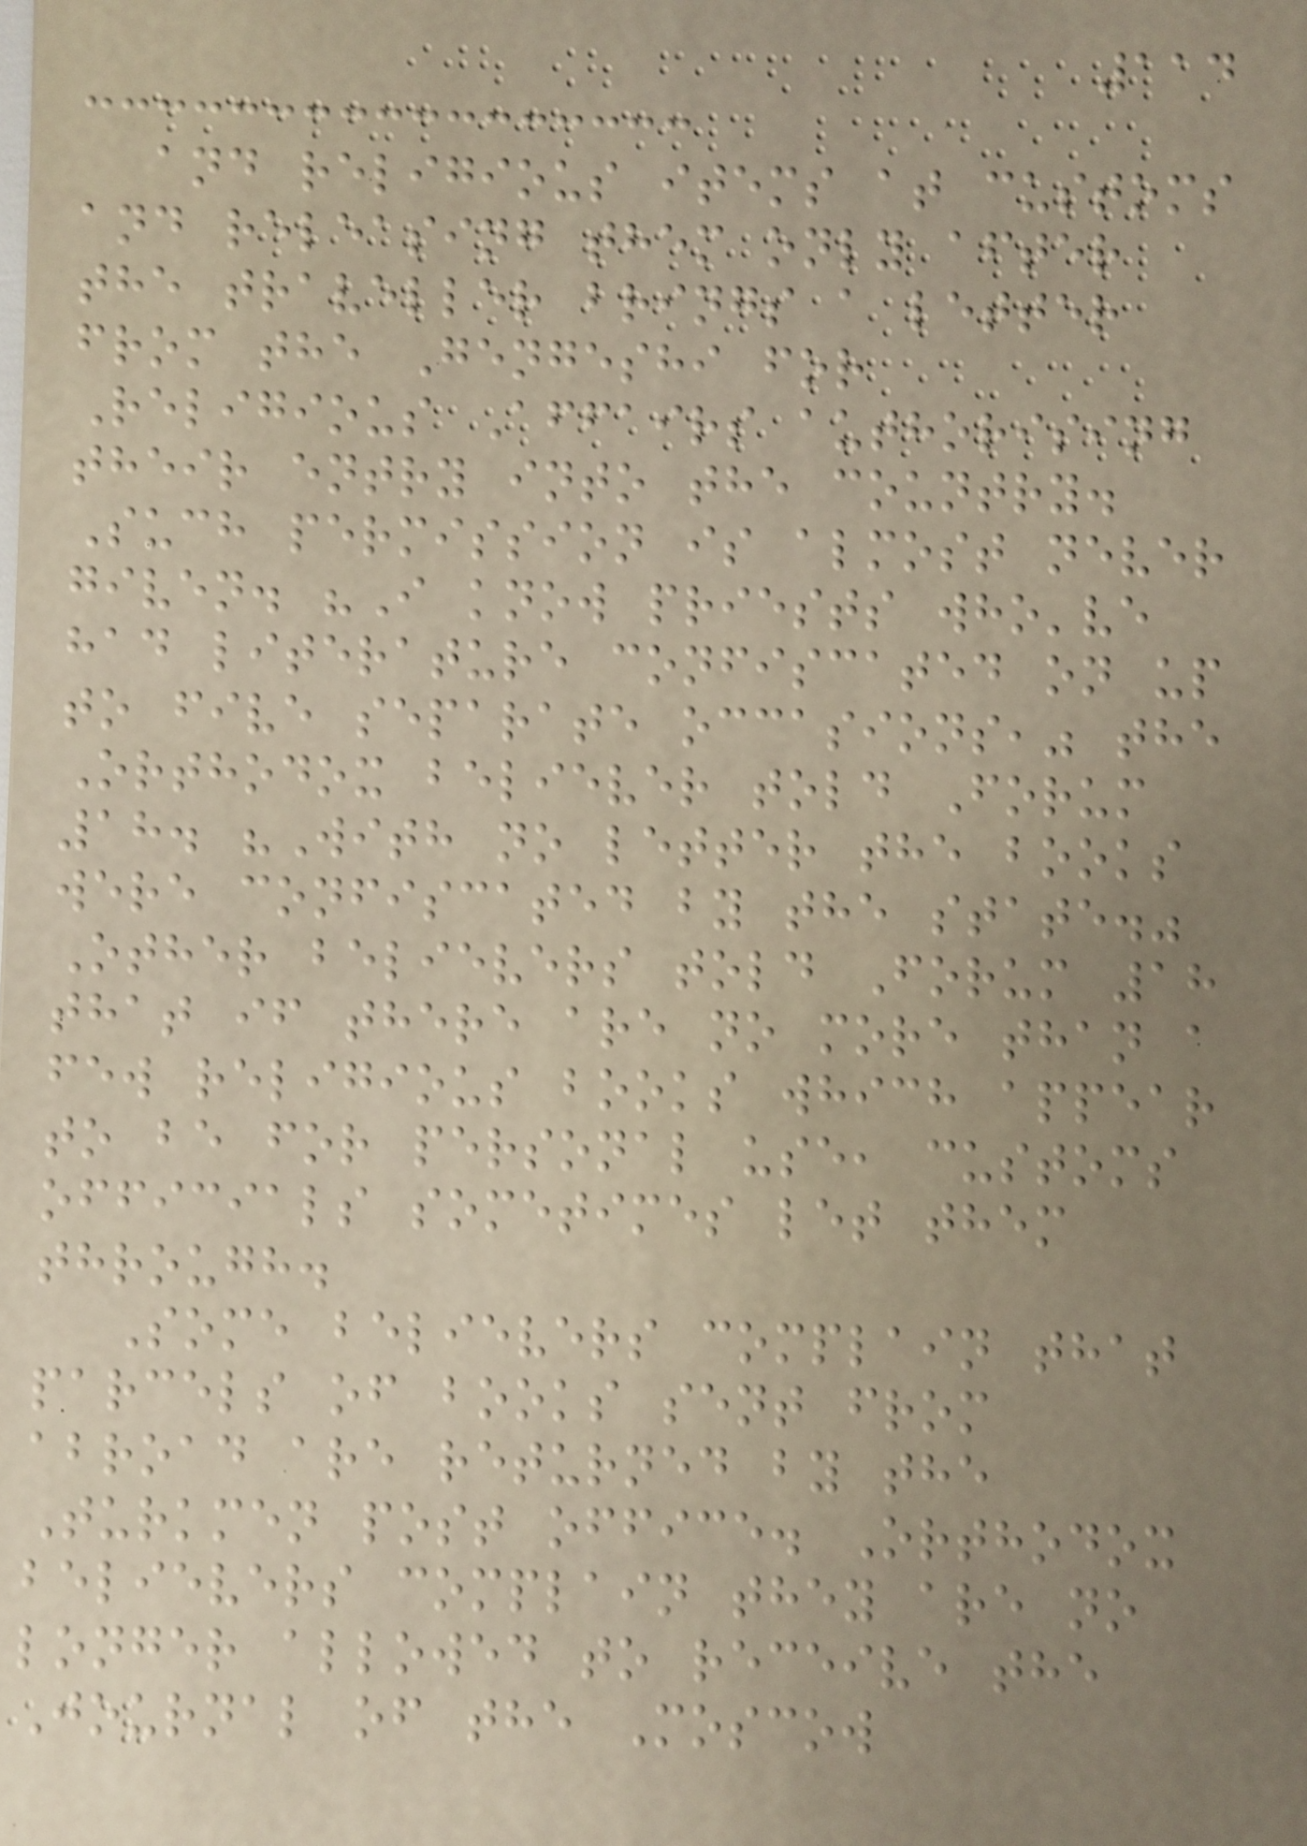114
and religious items at customs
and releasing them only after
the traveller brings a letter
from the Gengeshi for
Religious Affairs authorising
their entry into the country.
Such permission is almost never
given. "I know priests who've
had literature confiscated on up
to five separate occasions," the
Orthodox believer told Forum
18. "With no letter the books
were confiscated by the state."
Other believers told Forum 18
that if there are no more than a
few religious books which appear
to be for personal use, customs
officials sometimes let them
through.
Some believers complain that
parcels of books sent from
abroad are returned by the
Turkmen post office. Orthodox
believers complain they are no
longer allowed to receive the
Journal of the Moscow
